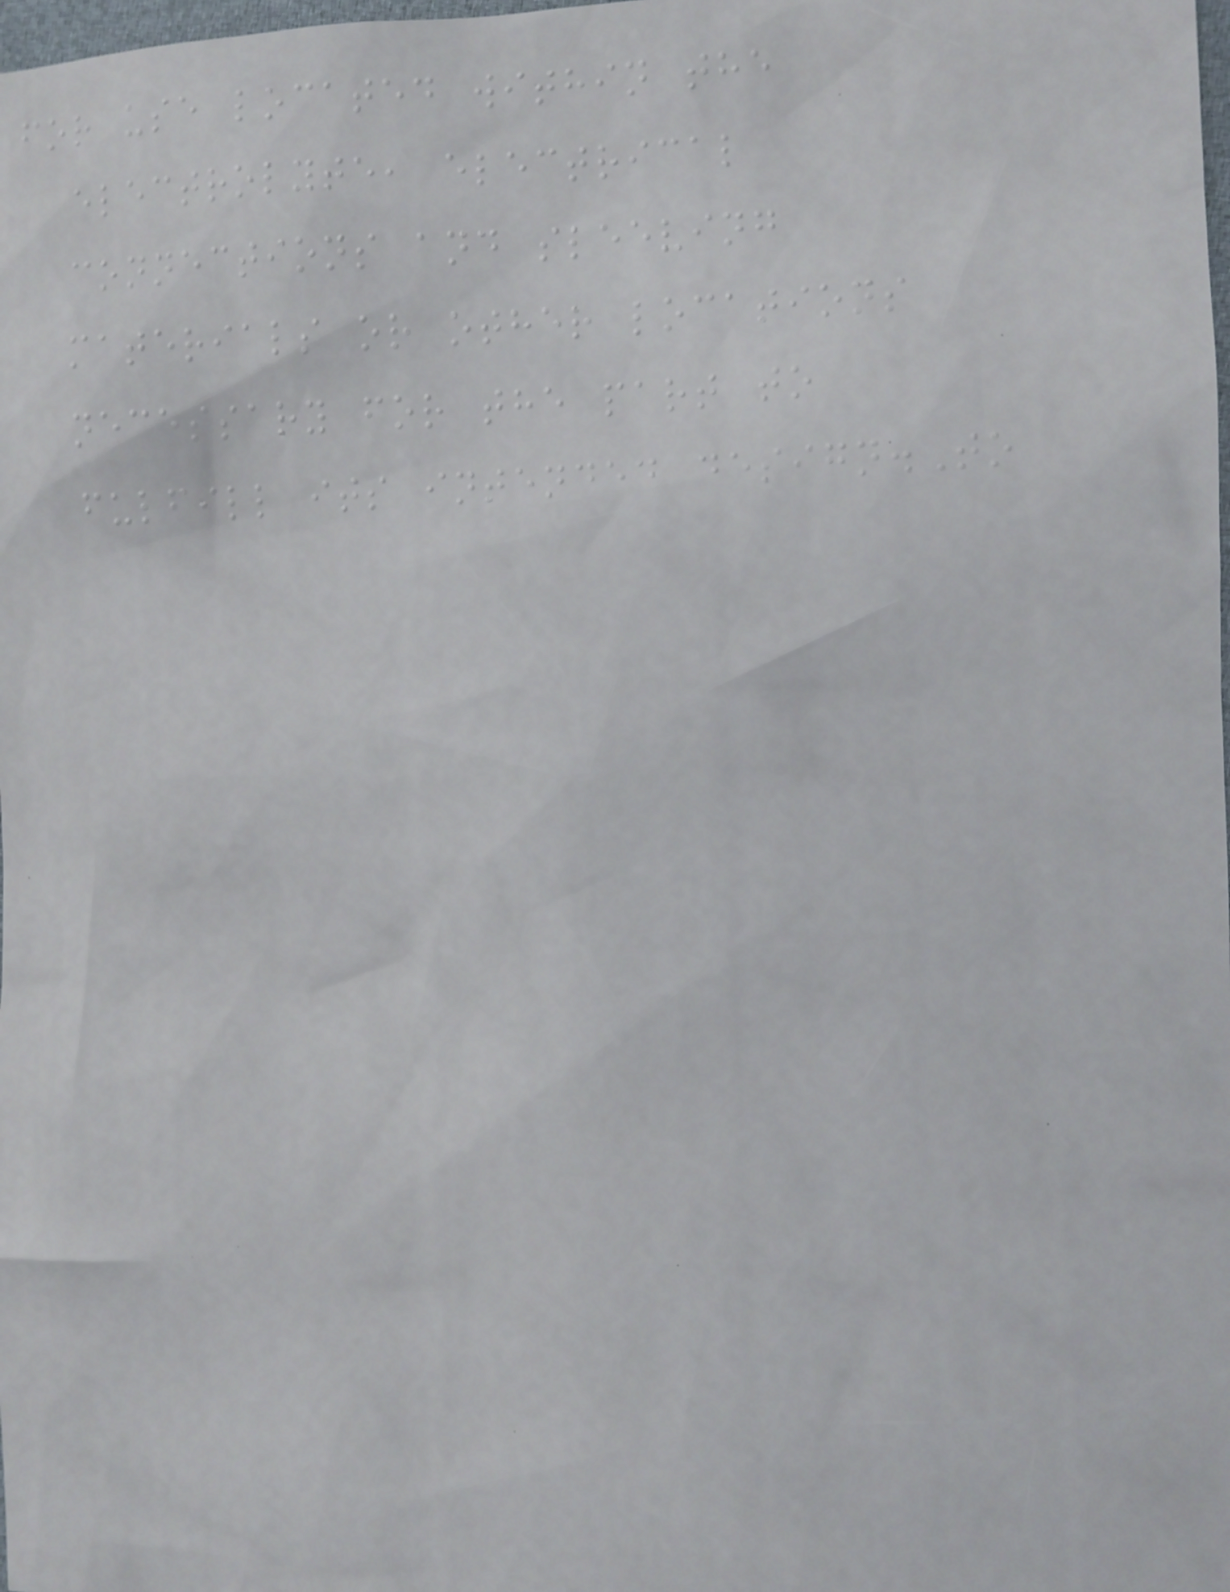for use located within the
electrolyte, electrical
connections and sleeving
materials or other locations
necessary for the part to
fulfill its intended design.To
